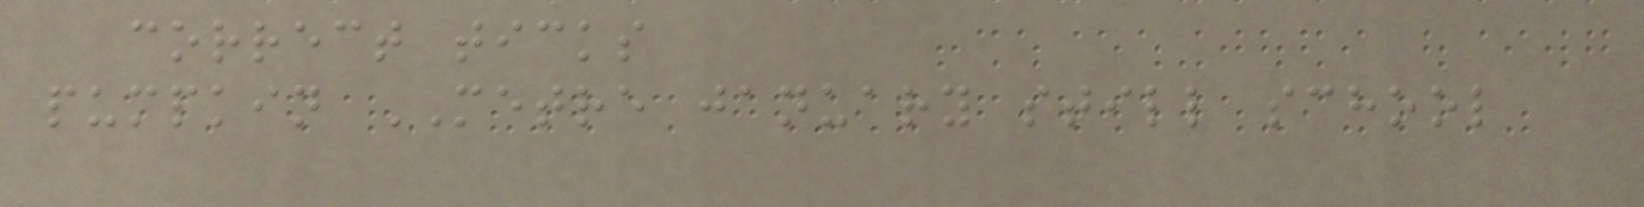correct ticks
pumpkin METRE january still school
